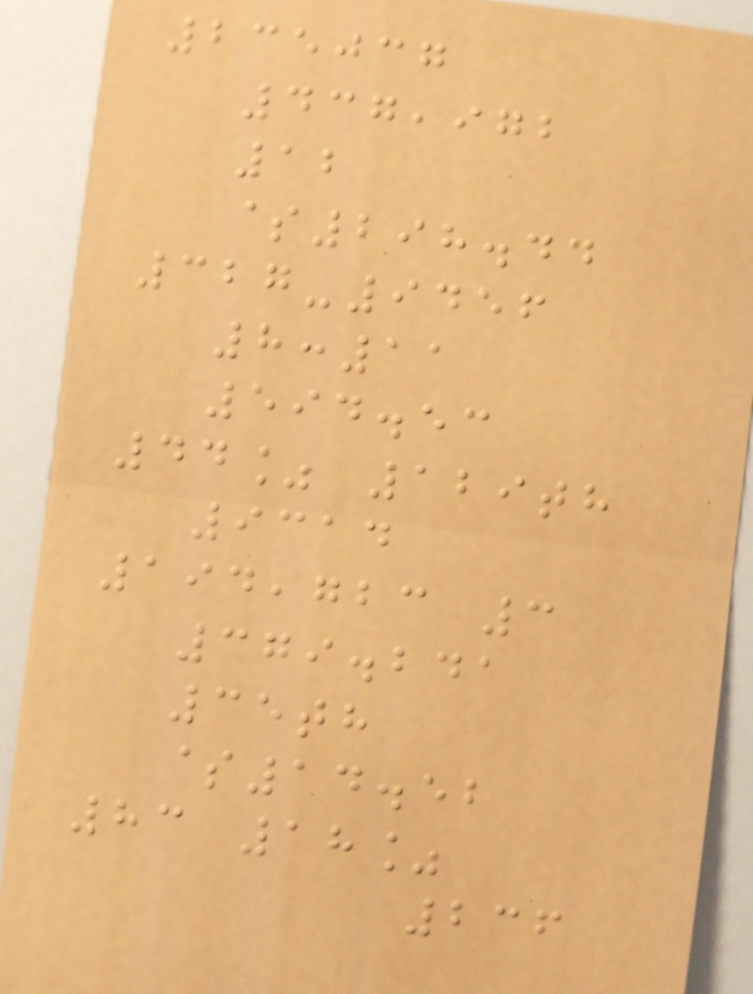235037
437,972
12
$298.44
327-9456
8:11
594.53
44% 129th
9314
194,723 3
379.241
35th
$14.52
83 18%
236
